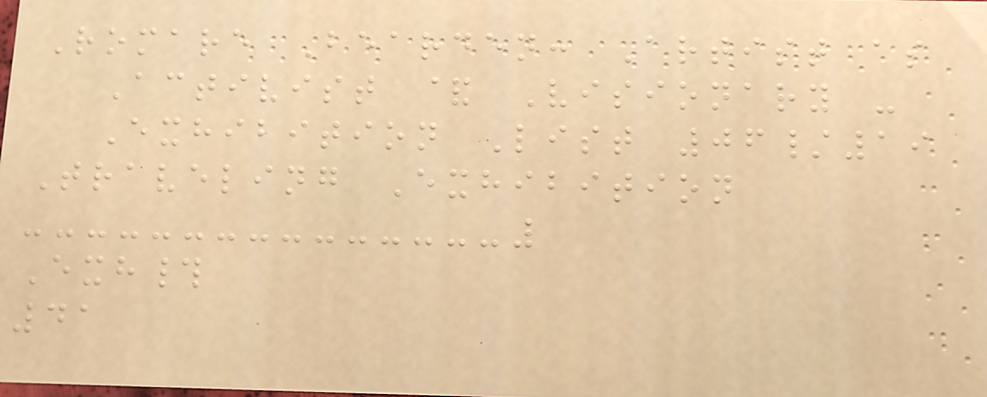Romare Bearden: Artist as
Activist & Visionary -
Exhibition List 06/19
Traveling Exhibition
Exh#
41
